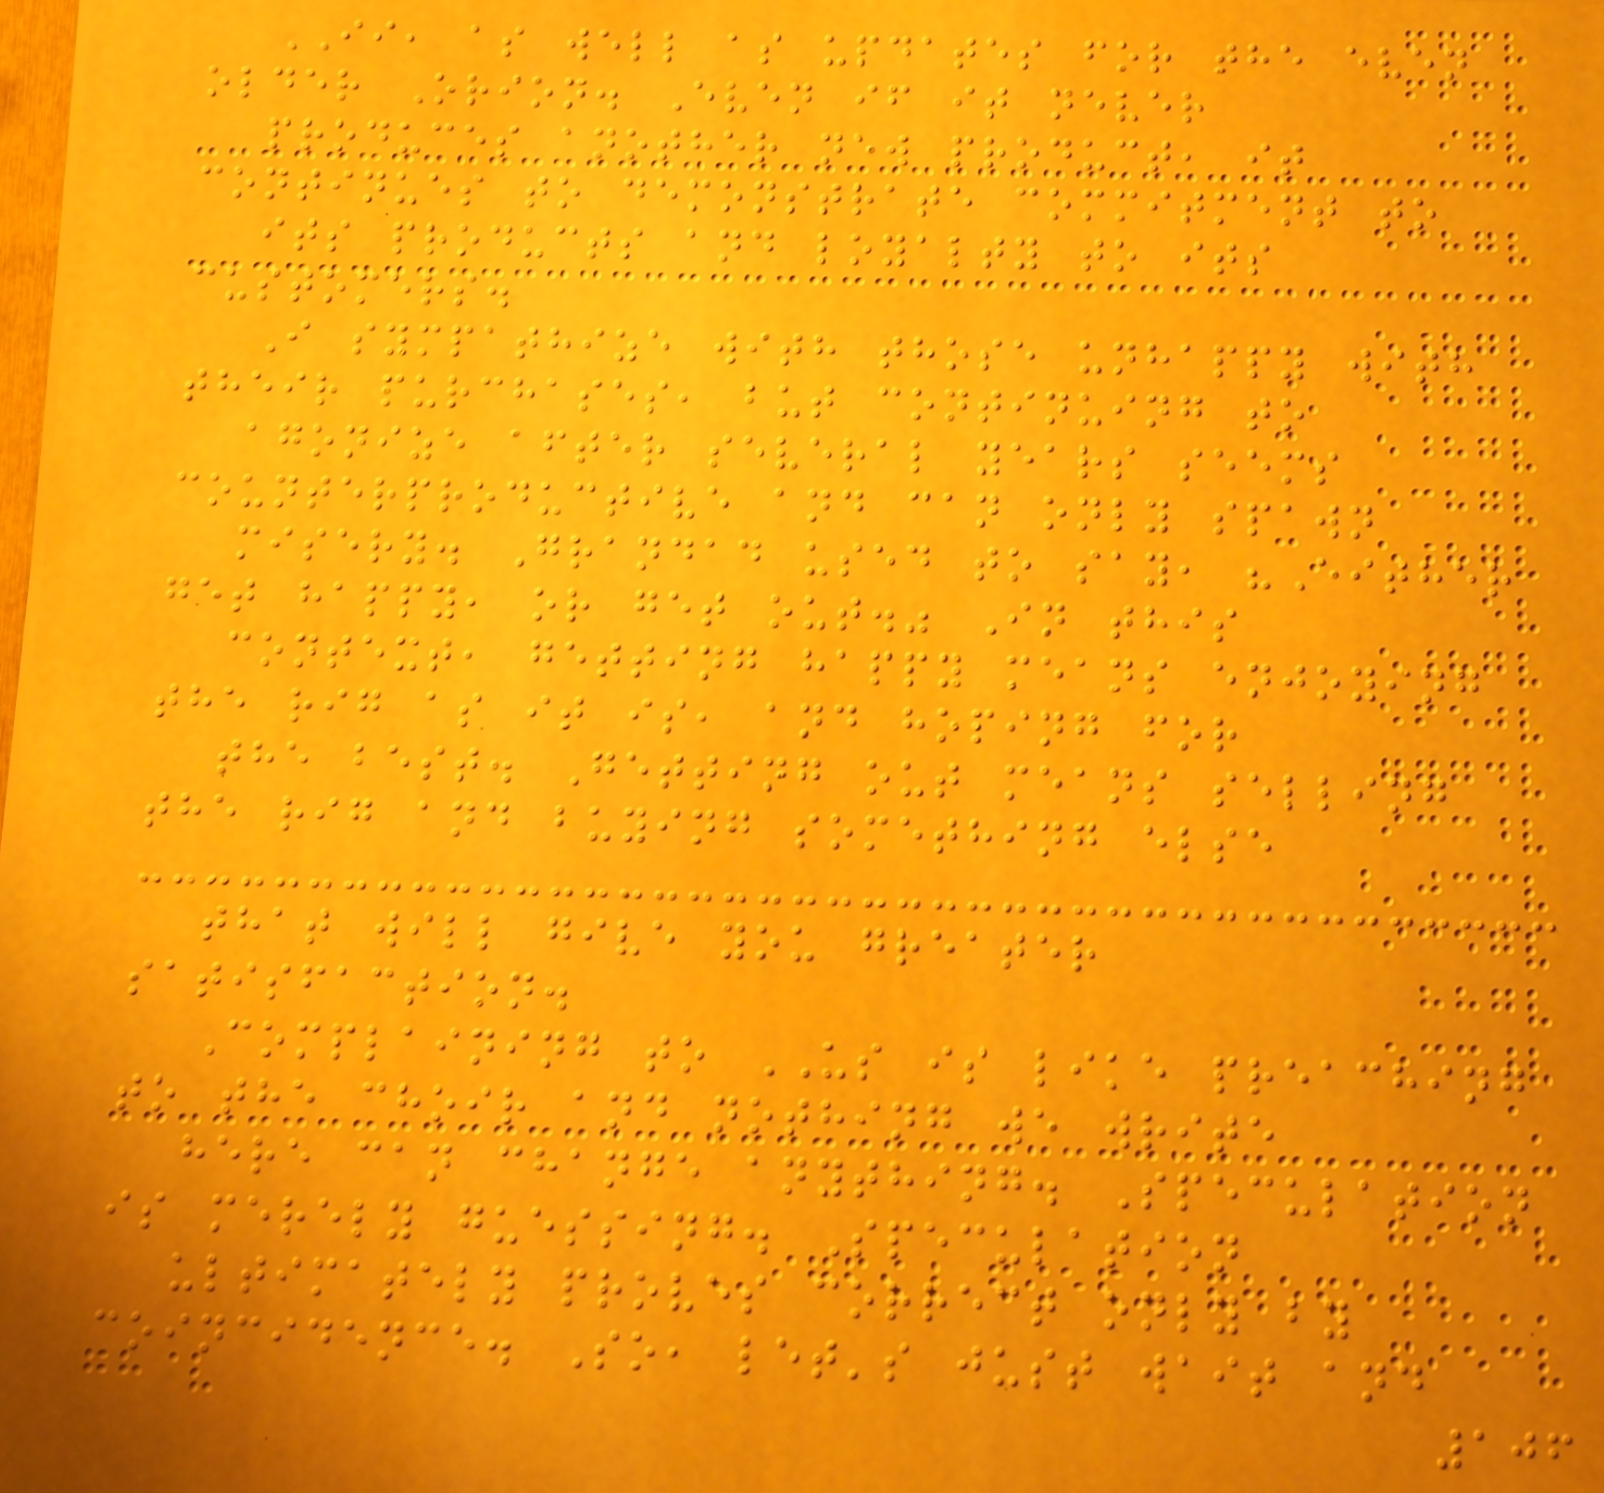II, as well as updates for the even
older Orion. Even if it never
produces another new product, it
continues to demonstrate commitment to
its products and loyalty to its
customers.
I sympathize with those unhappy with
their purchases, but continuing to
agonize after several years seems
counterproductive and can only spawn
misery. Grandad used to say, "Either
get happy, or get out." In this
context, getting happy means enjoying
the rig as it is, and hoping for
the best. Getting out means selling
the rig and buying something else
that will give you greater
satisfaction.
Complaining to US is like preaching
to the choir and nothing we write
here can change anything. Speculation
is merely guessing. Speculation
ultimately proves correct only by
coincidence. So, let's just wait and
106
